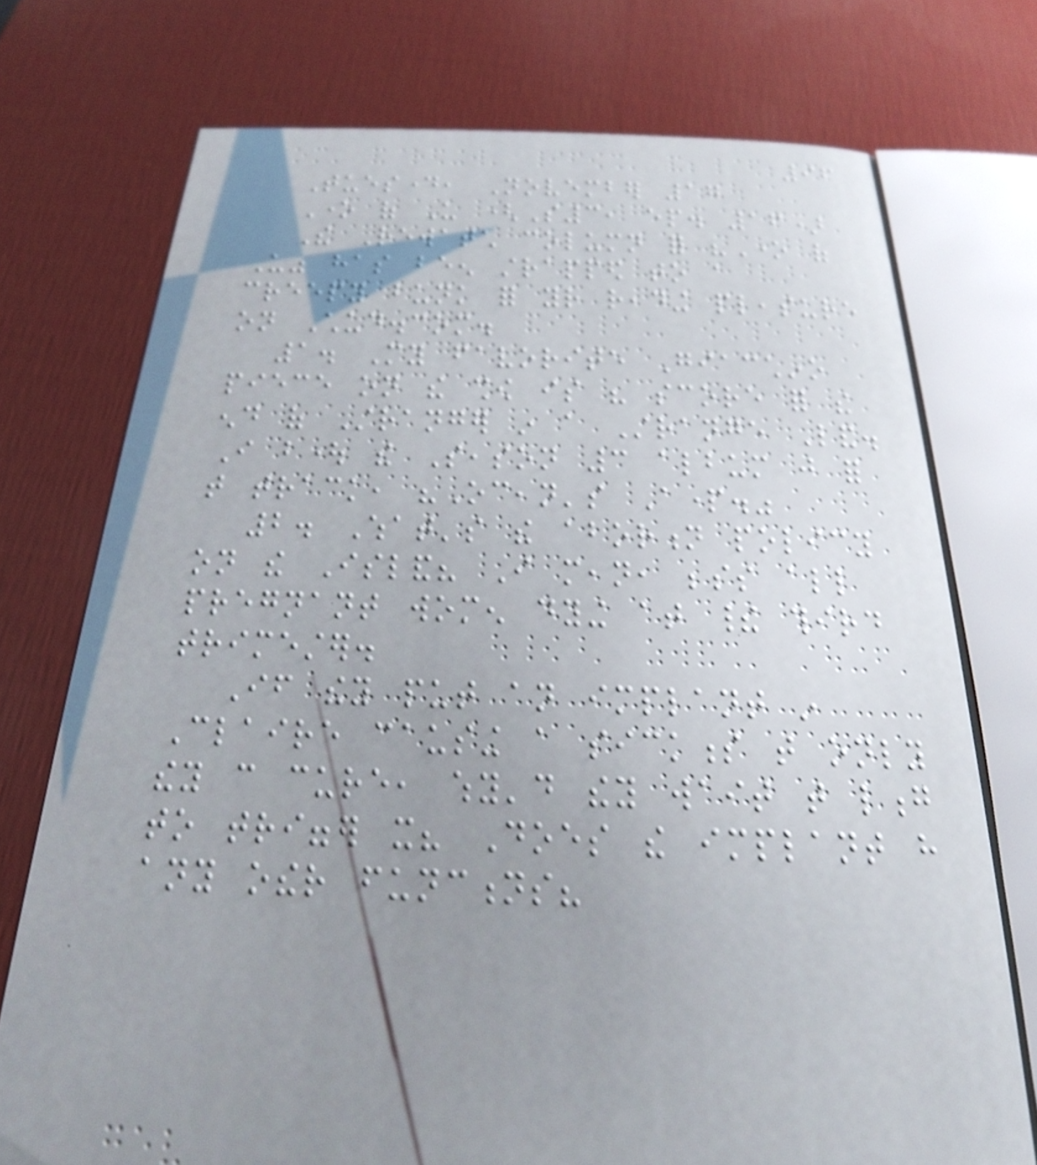96
Tuesday, November 17
One of Us (S3, ep. 16)
The Rewatch column for "One of
Us" has been strapped to a
creepy bunk for your reading pleasure
on Chud.com.
1. My favorite Giacchino
piece on the show is his score for the
end of Stranger in a Strange Land.
I bought the Season 3 album just for
that track, "Ocean's Apart."
2. What's the abortion policy
on the Island? I mean, besides all
pregnant women dying at their third
trimester.
If they put an implant in
Claire causing a sickness that only
they can cure, why'd they wait that long
to trigger it? Does the implant have
any other functions?
